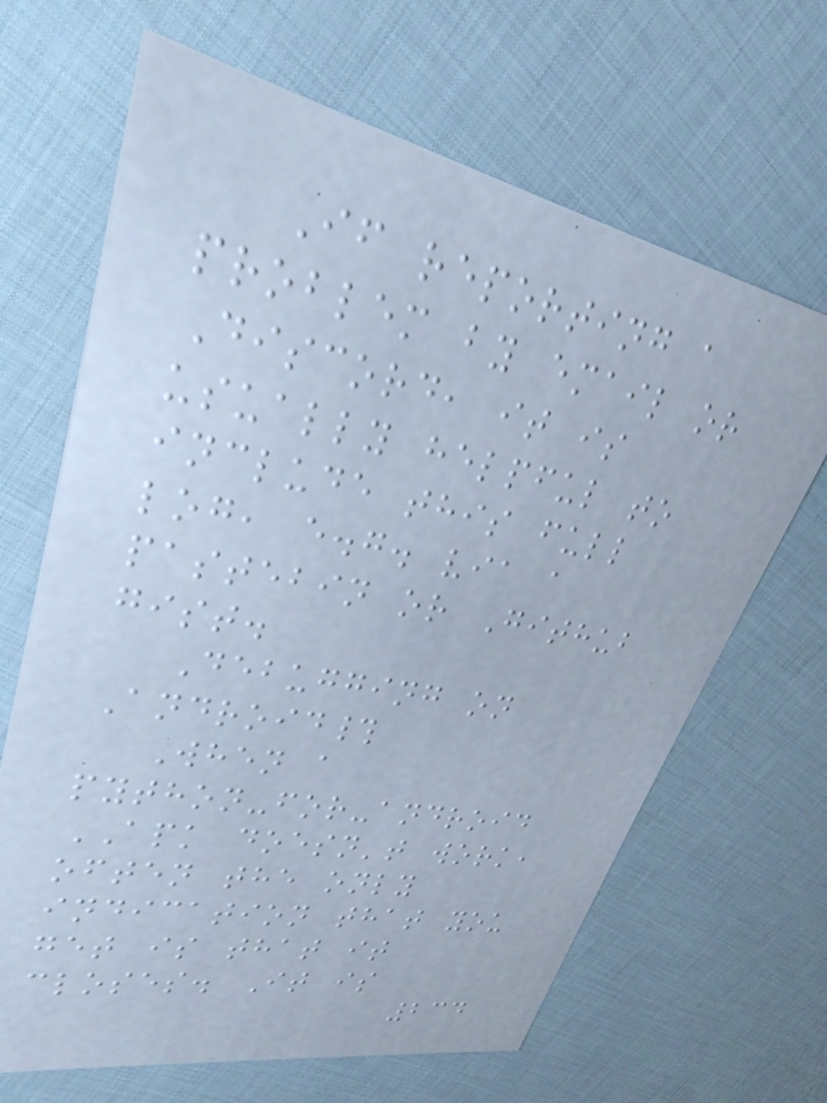If reporting a
problem by email or
Discord, it is
usually helpful to
include this full
log, e.g. via a
pastebin or Github
gist.
Debugging on
Android#
When a
python-for-android
APK doesn't work,
often the only
indication that you
get is that it
closes. It is
234
